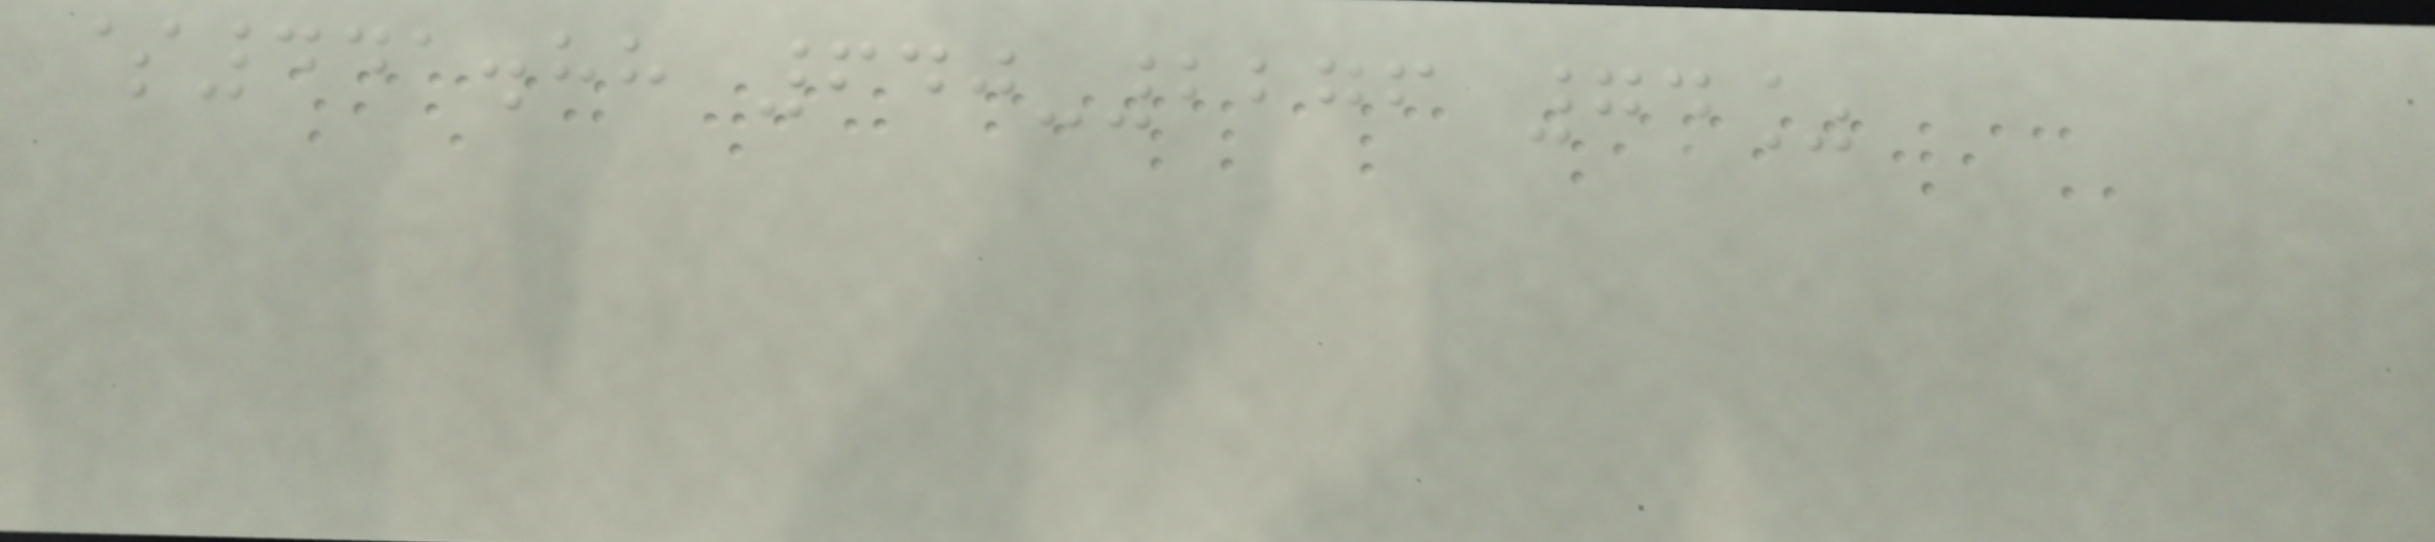$441.88 640-2276 74%
